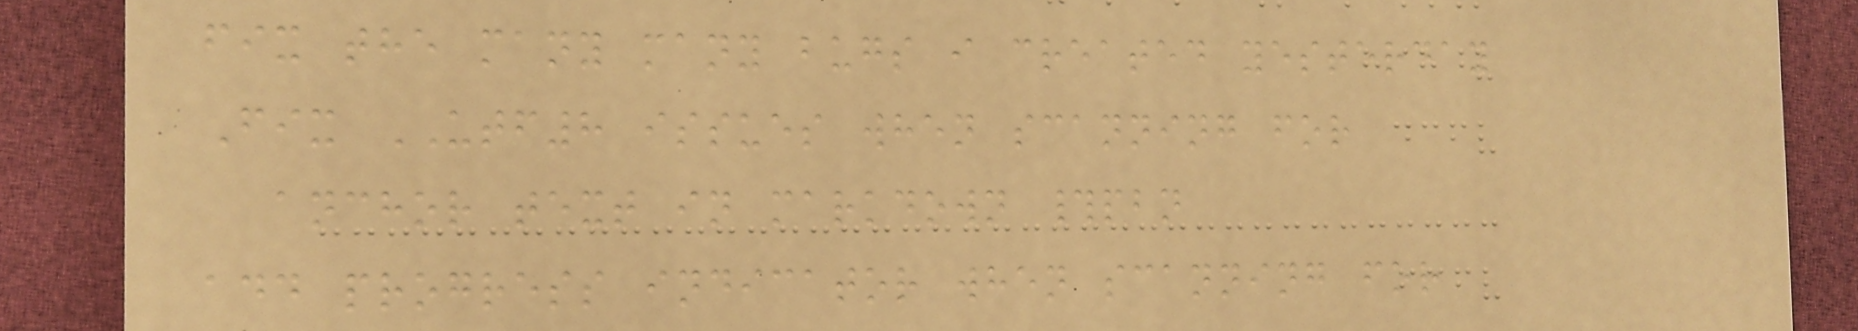fix the many many bugs i created yesterday
Fix UTF8 issues when scanning for
anchor text in markdown #pbn
add progress indicator when scanning for
